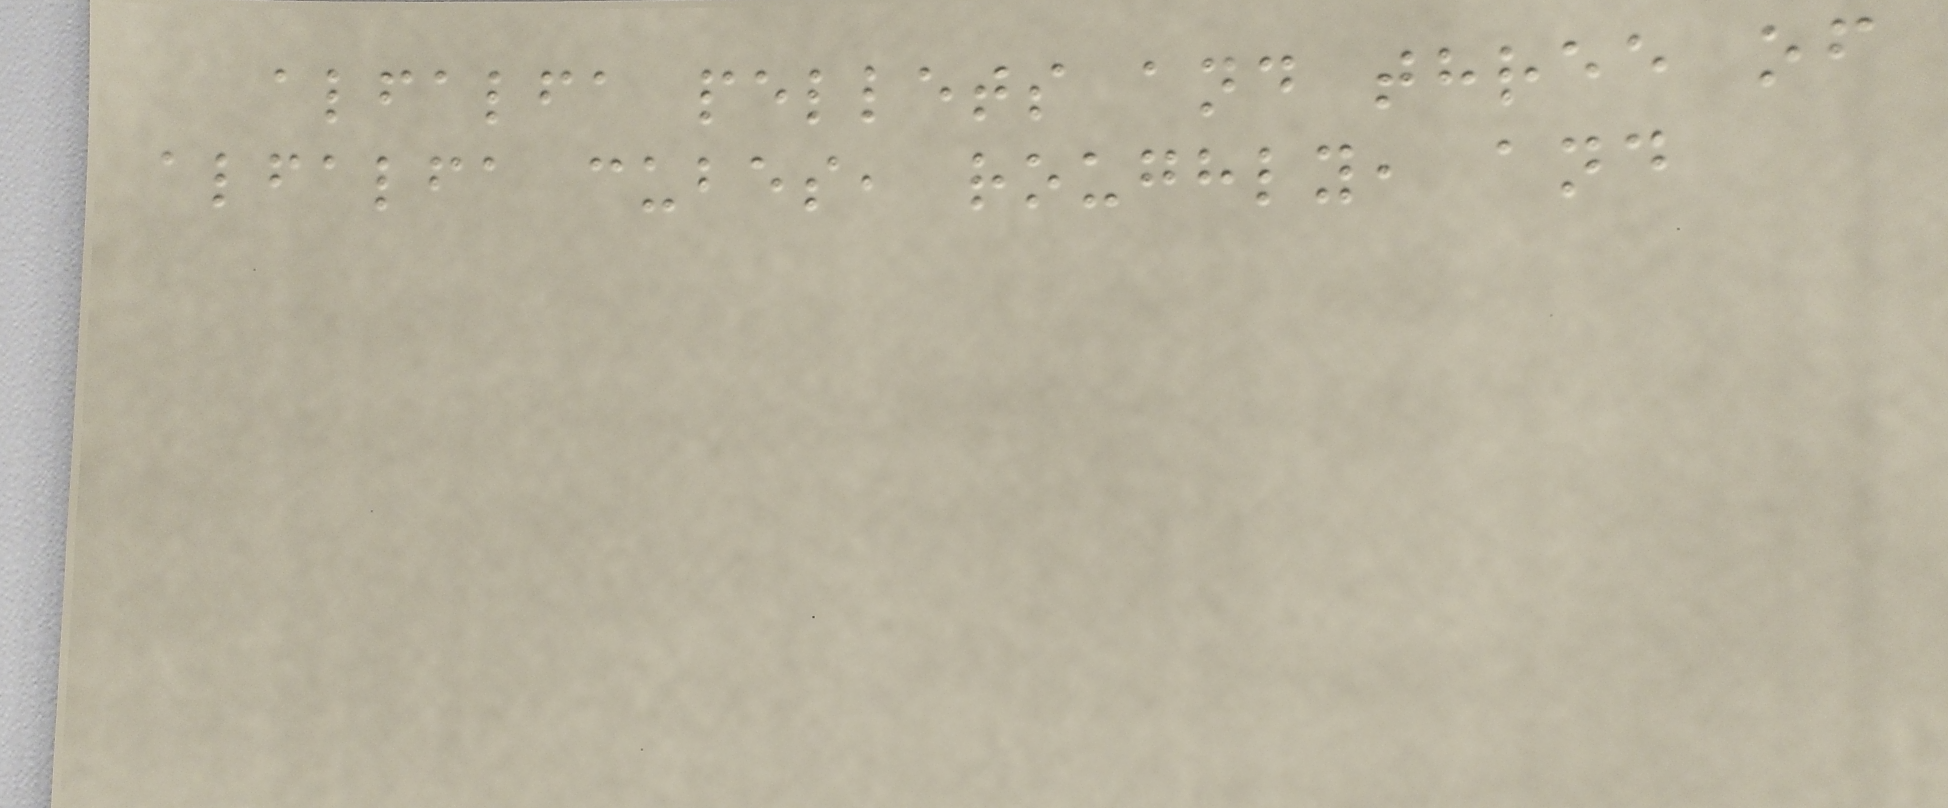alfalfa pellets and three of
alfalfa cubes, roughly, and
